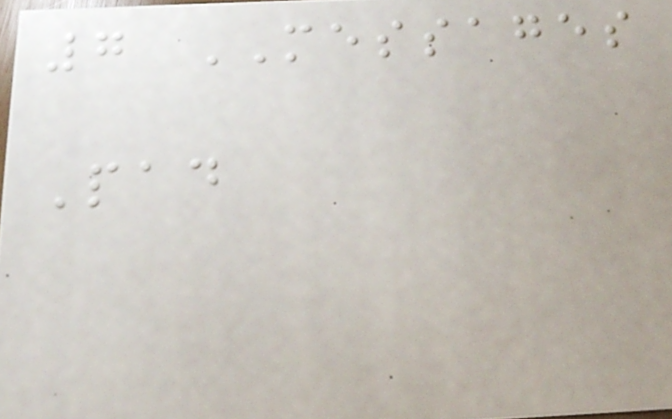7 MESSAGES
Pad
